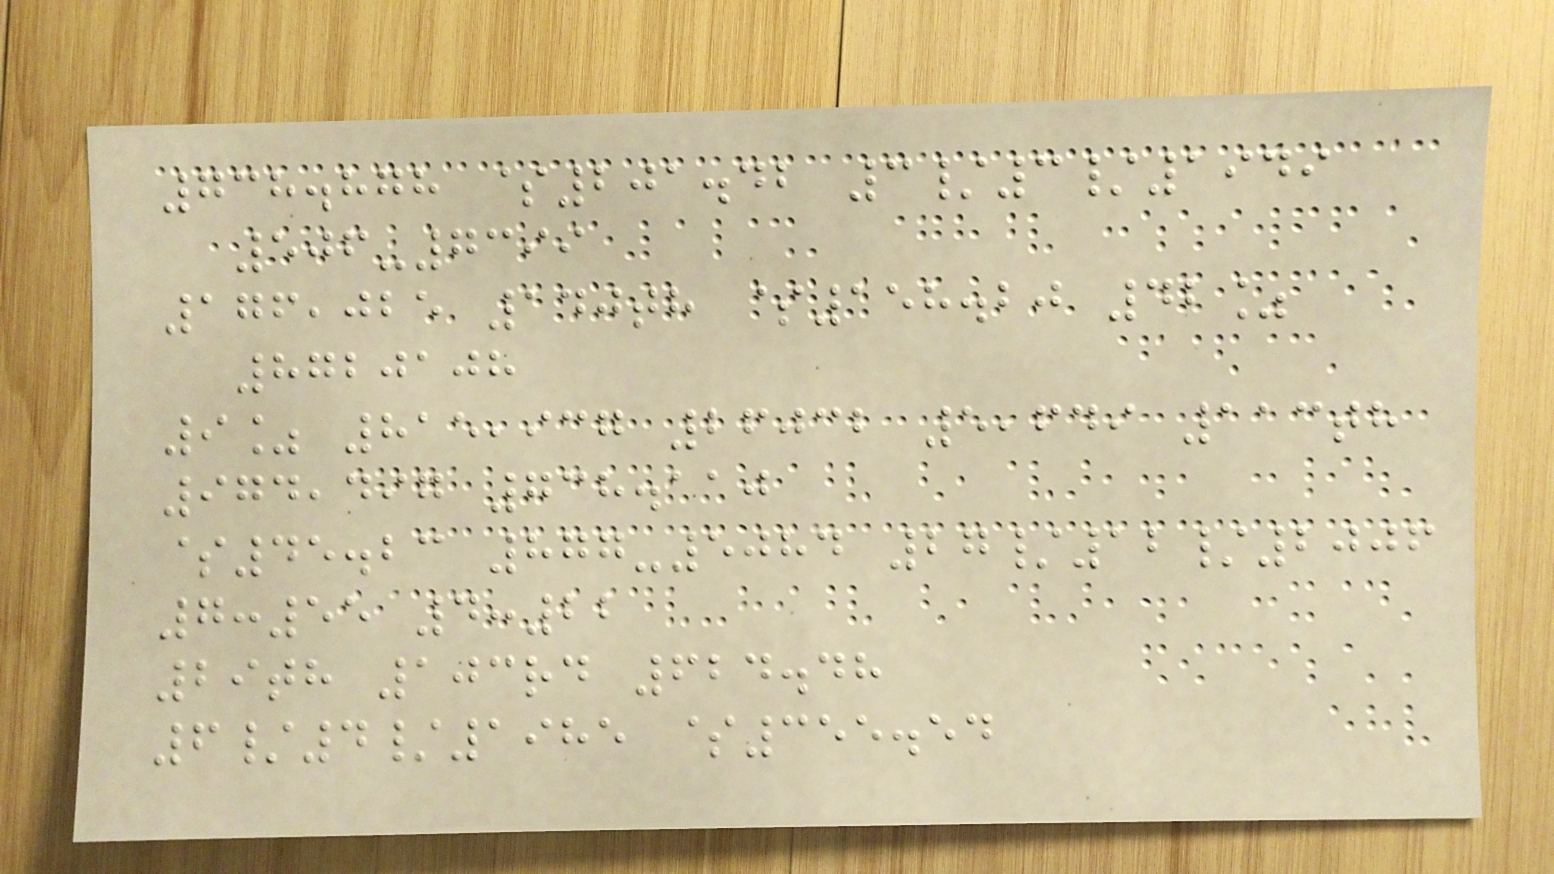738.878 $201.42 3/3/1949
506-7399
176,025 140th $158.20 42%
8720108
9% 815,937 26032 5,649 113th
974,497 738.110
$45.23 877-5084 27/12/2006
7:55 4:22
29th 103rd 624.48
6/4/1985 $355.54
